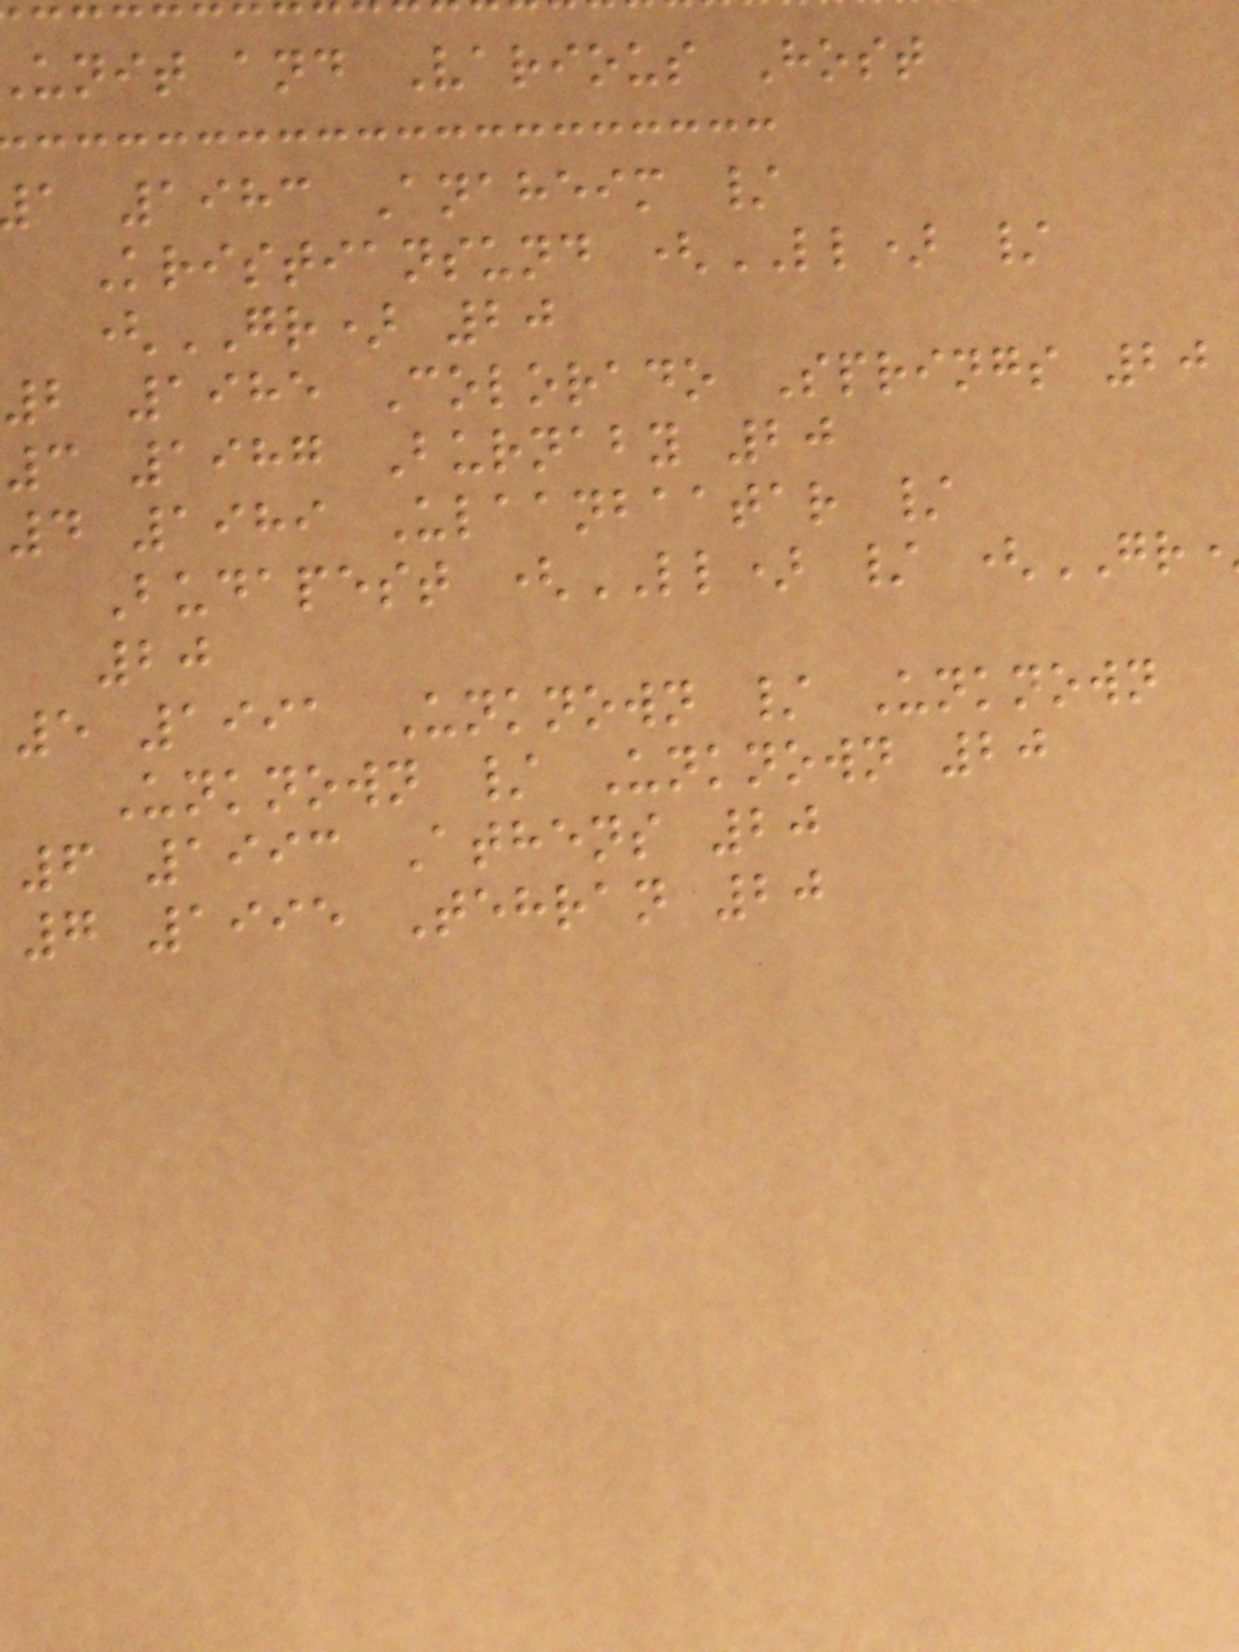unit and Various Host
a 1983 Anaheim /
Kristiansund (LL) /
(GR) 20
2 1985 Colorado Springs 20
3 1987 Burnaby 20
4 1989 Ulaanbaatar /
Budapest (LL) / (GR
20
5 1991 Unknown / Unknown
Unknown / Unknown 20
6 1993 Athens 20
7 1995 Tehran 20
